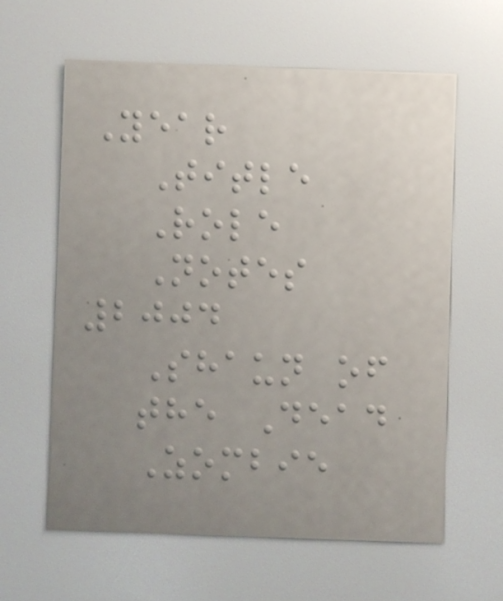Year
Title
Role
Notes
2004
Shaun of
the Dead
Zombie
